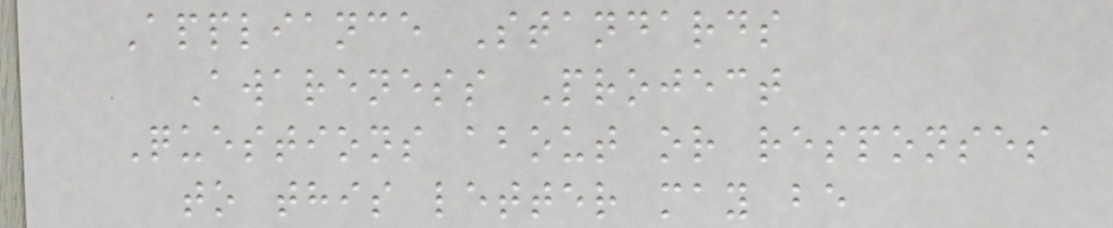Appliance Standards
Awareness Project
Questions about or responses
to this letter may be
